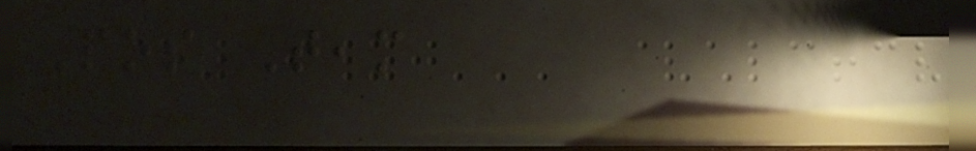Pos Team
